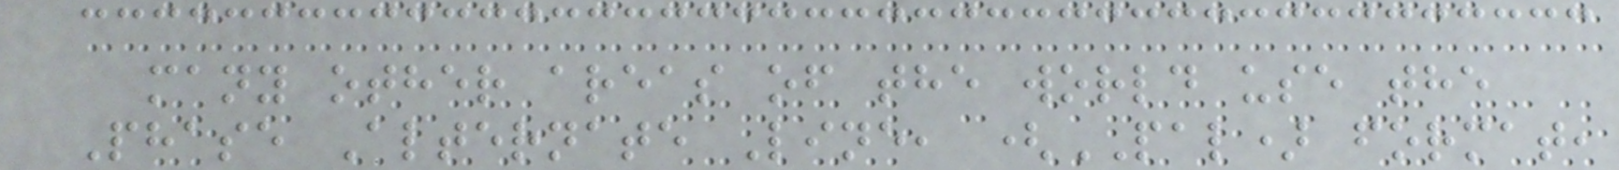many other areas of the world use the
Phase Alternate Line, (PAL) format,
